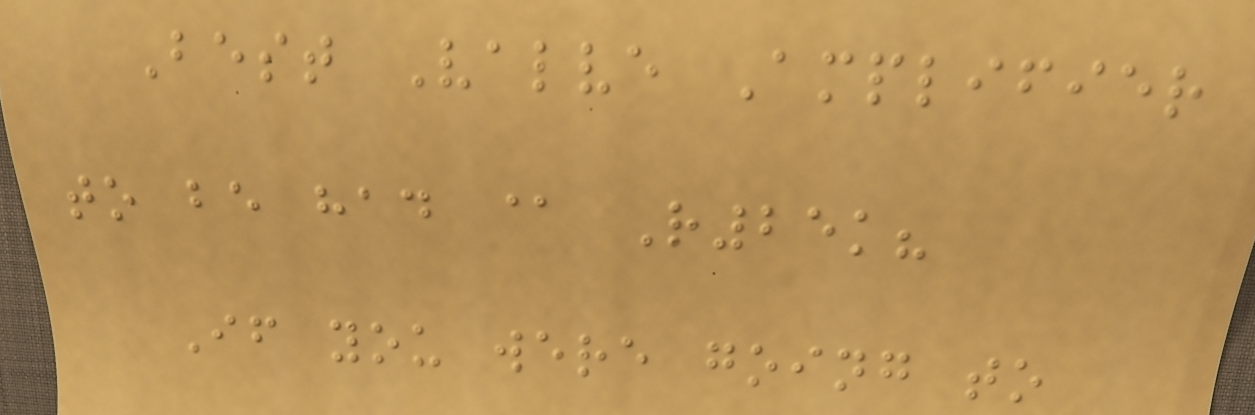Best Valve Amplifier
to be had @ R25k?
If you were going to
